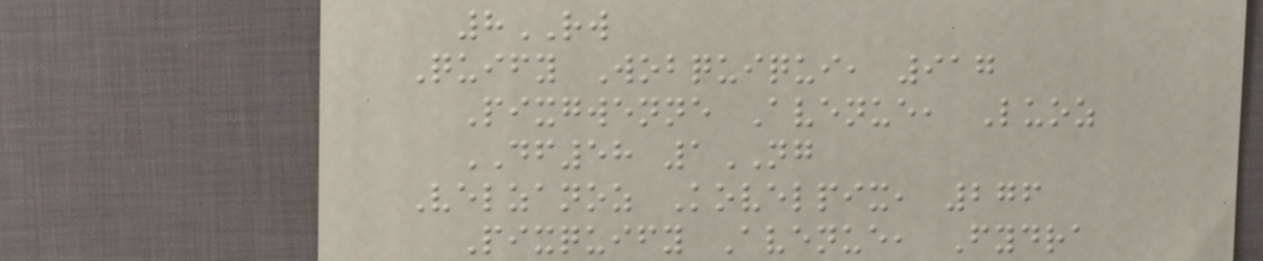8RW
Quify Wobquiqui, 917
Pixgwenne Avenue, Luoz
DF58 1NG
Velzanoz Kovelpix, 276
Pixquify Avenue, Fydra
